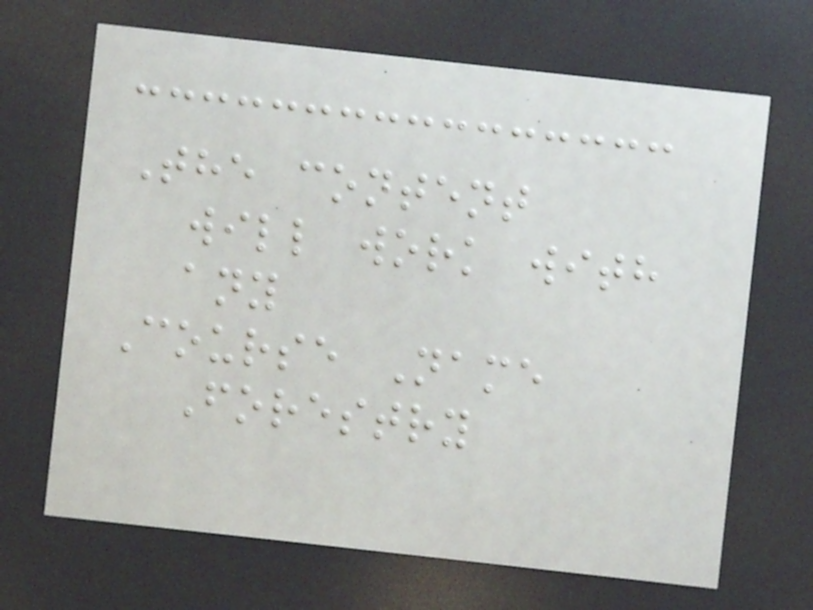The content
will work with
any
Course Name
Forestry
